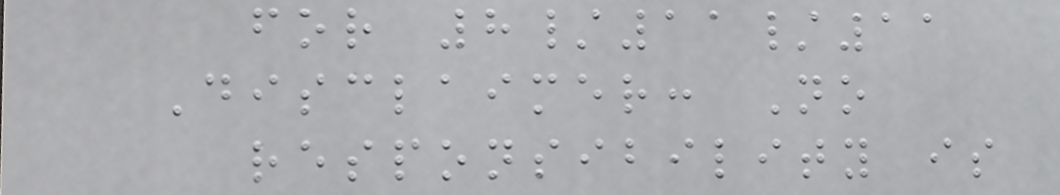for 8/11/11
Disclaimer: No
responsibility is
